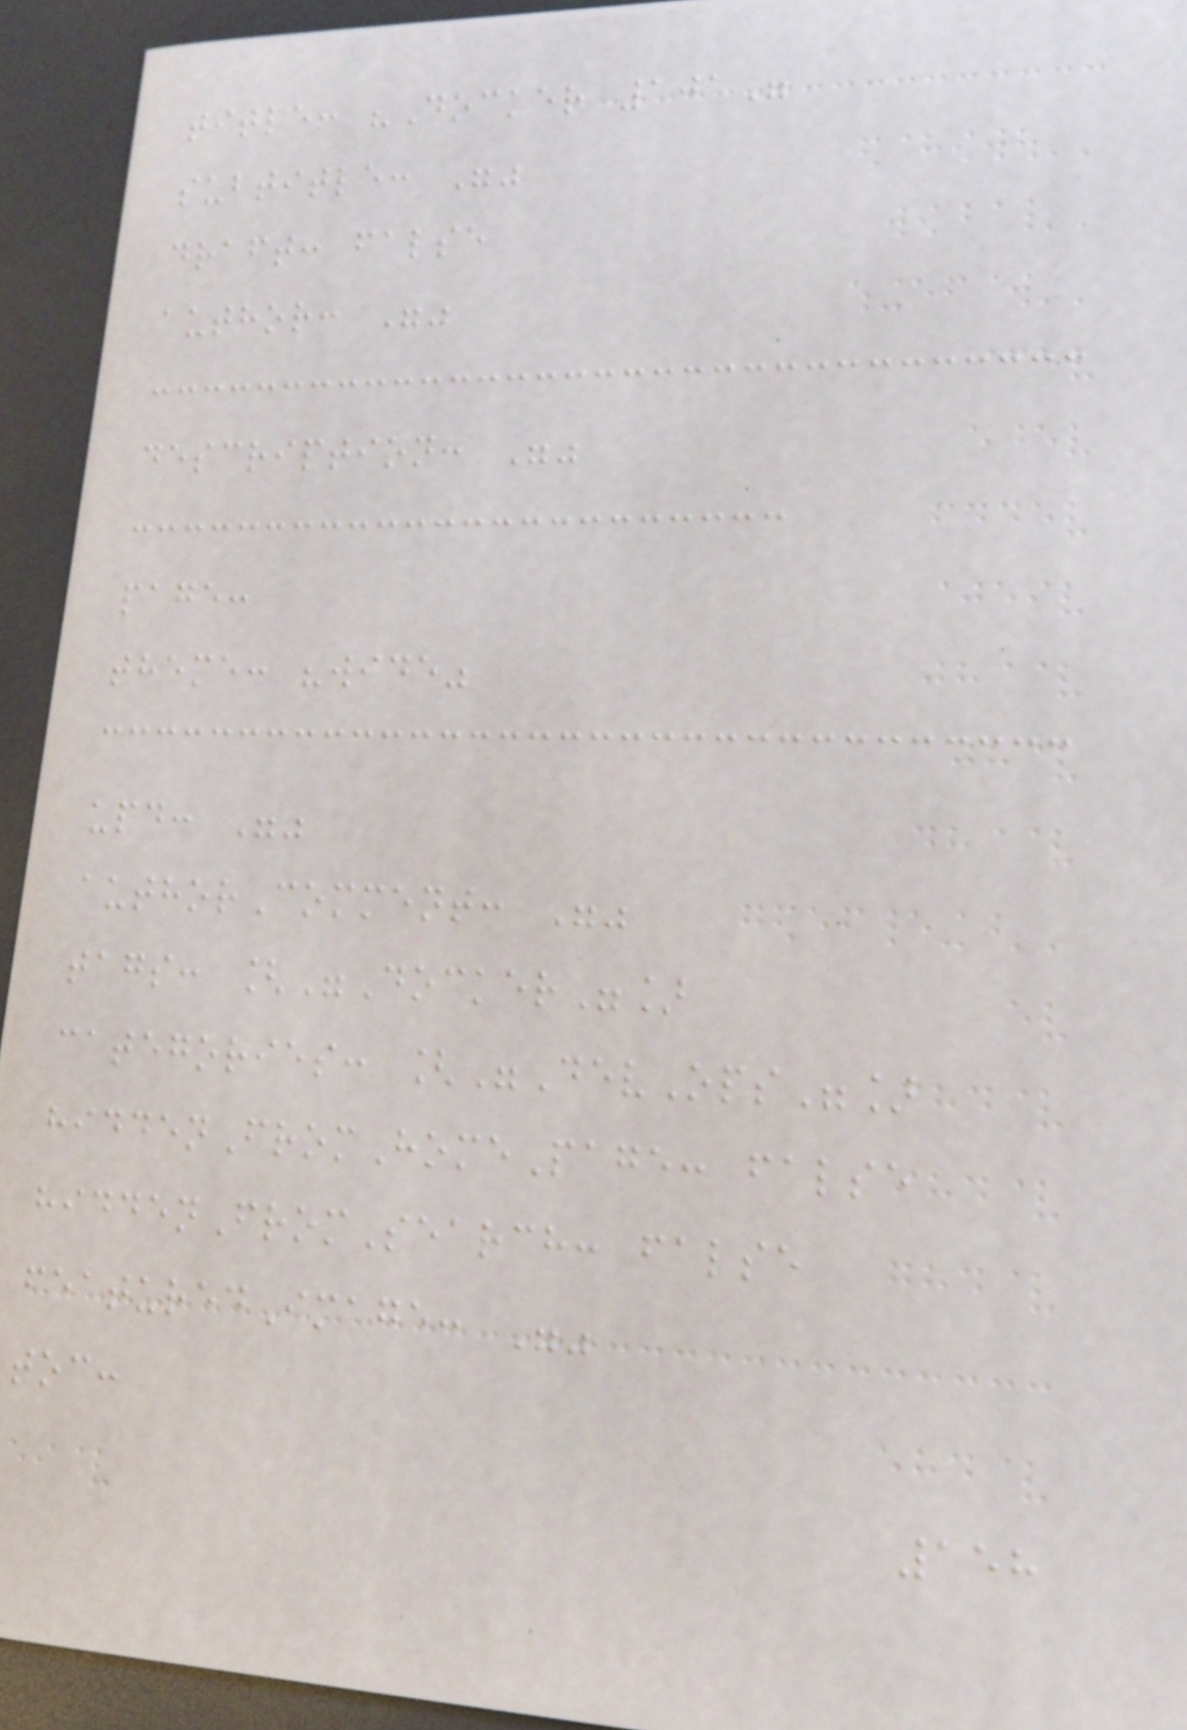title: "Docker 101"
subtitle: ""
draft: false
author: ""
description: ""
page:
theme: "wide"
upd: ""
authorComment: ""
tags: ["Docker"]
categories: ["DevOps"]
hiddenFromHomePage: false
hiddenFromSearch: false
featuredImage: ""
toc:
158
